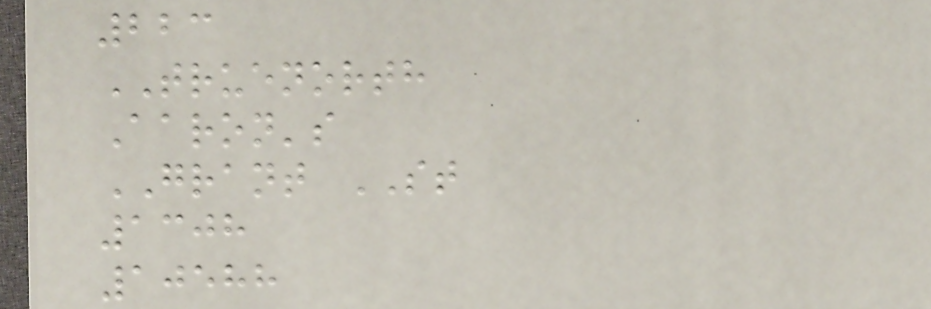223
TRUENORTH
Aaron's
GRANT ST
1308
10588
